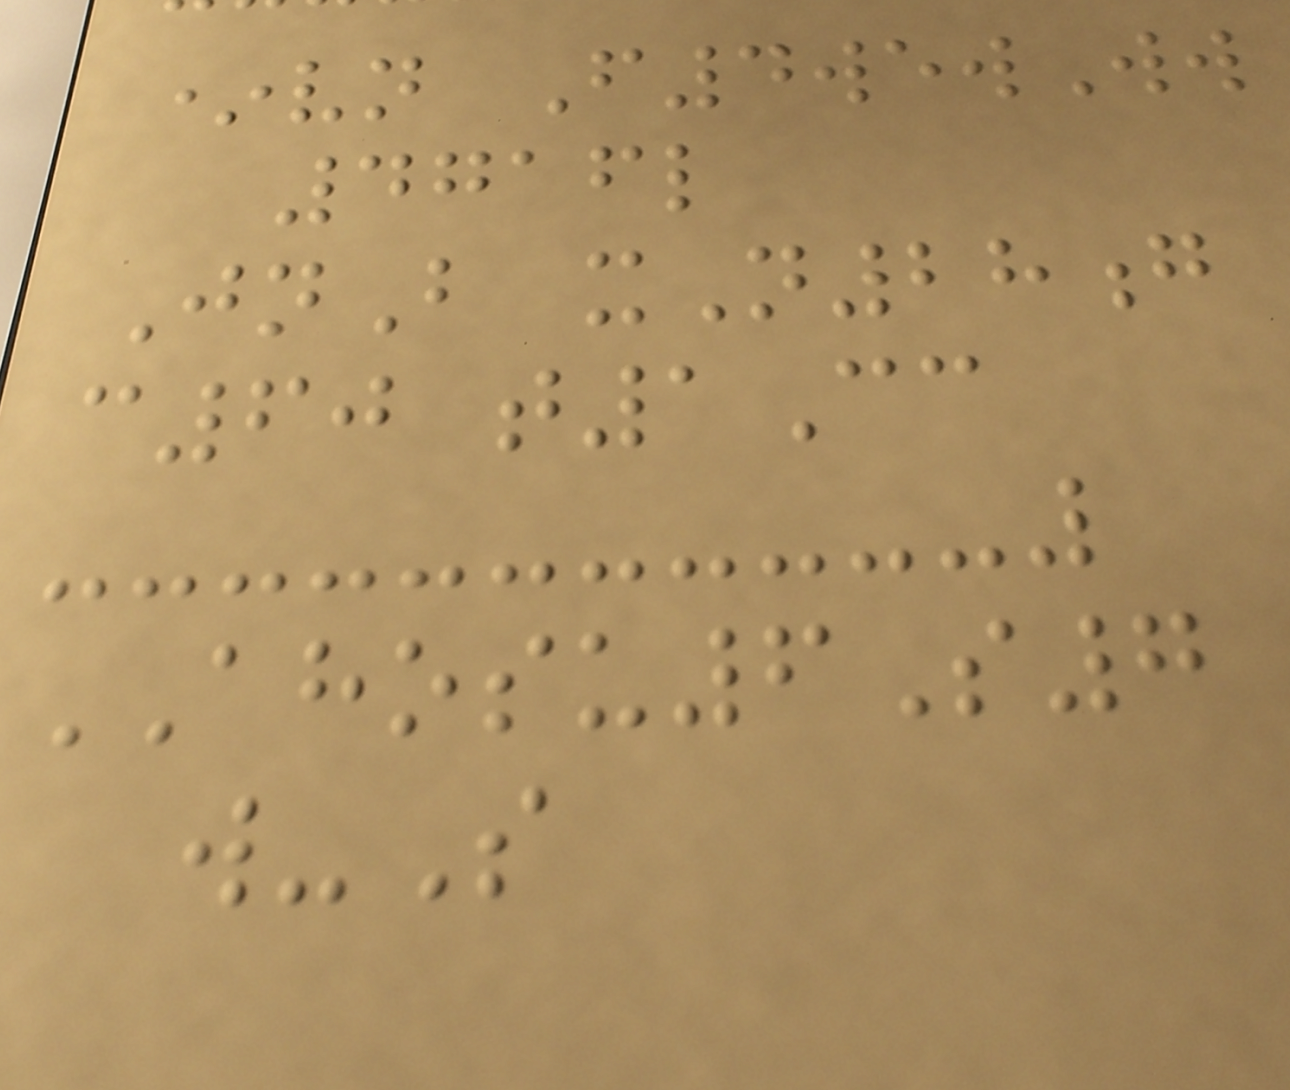*vn F4wewWw
4716l
JnB xN28g
c60 t1Cc
AHOSU6S7
w-S
